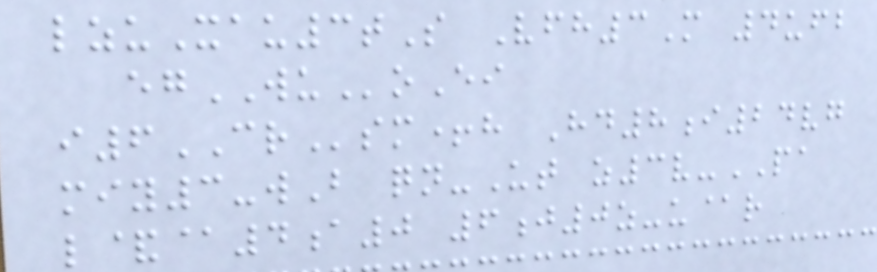lzuXau3tS Vfh3M 4ufb
egWUoEi
i6CRsm+h Hd8i24vg
miy3-wB qn-Ut z3v-PA
l&@4a0 6j0z-u@r
